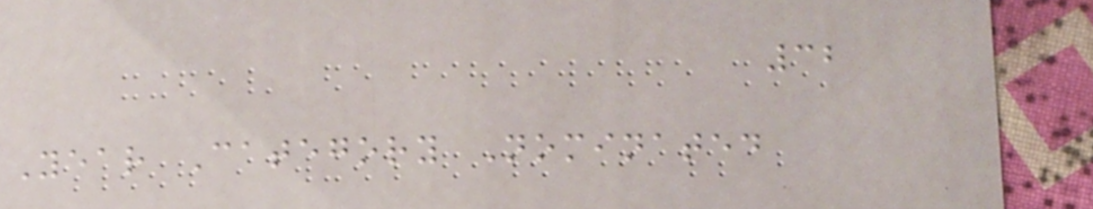32
Year Category Nominated
